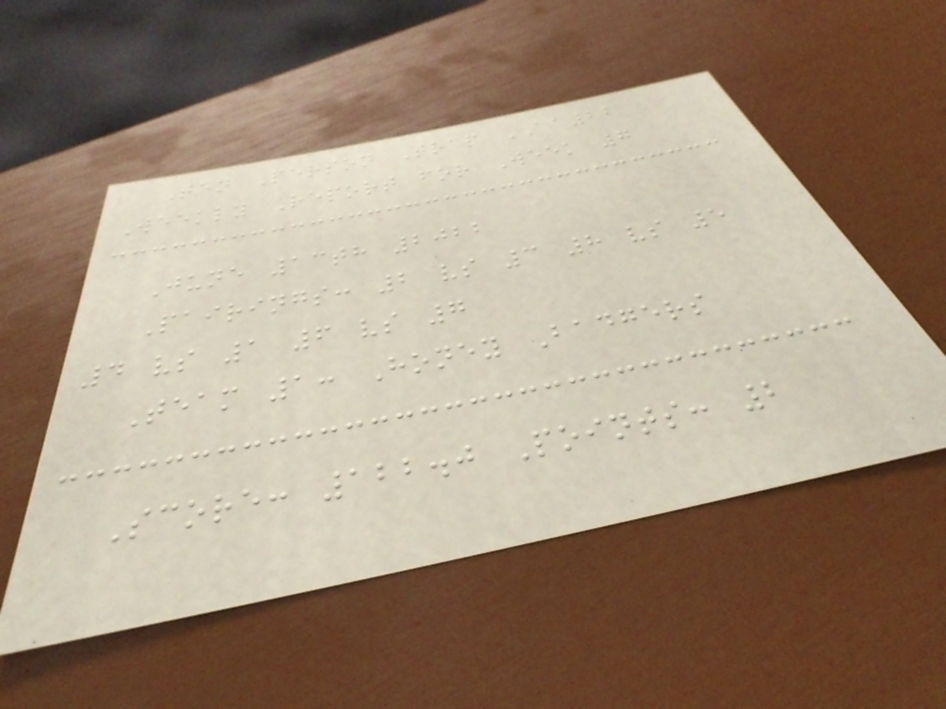Ten Person Trap AA22
Weekly Report for Week 7
June 13th 2022
Pairings: 2 vs 3 8 vs 5
4 vs 1 6 vs 7
Team 1: Honey Badgers
Score: 122.0 Points: 2
